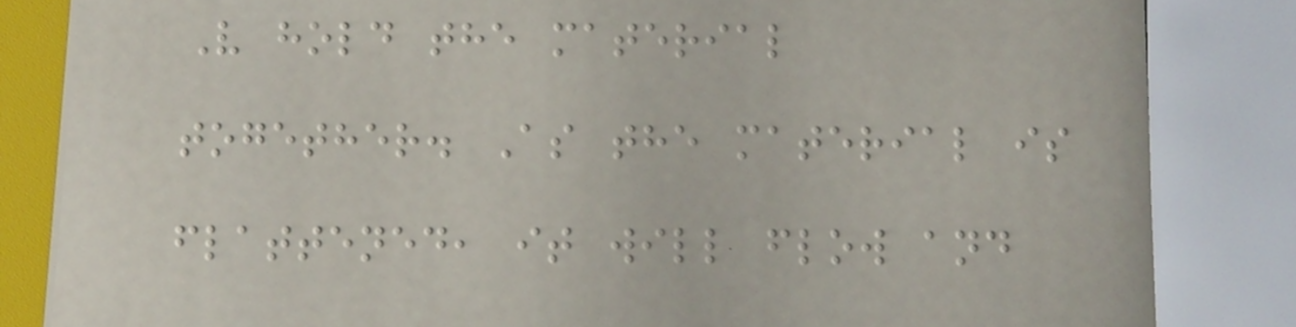V hold the material
together. As the material is
flattened, it will flow and
